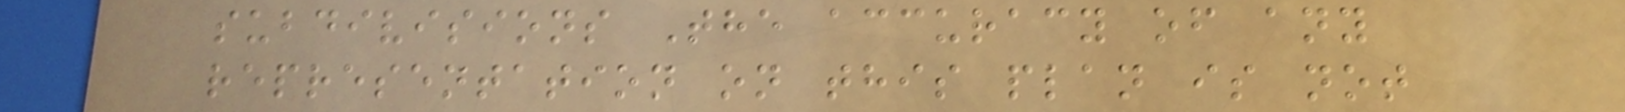subdivisions The accuracy of any
representation on this plan is not
